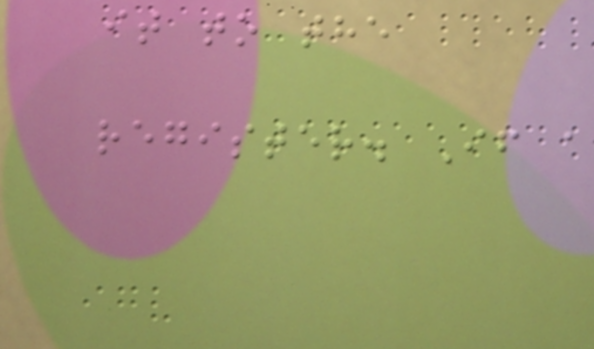it to the
register. If a
